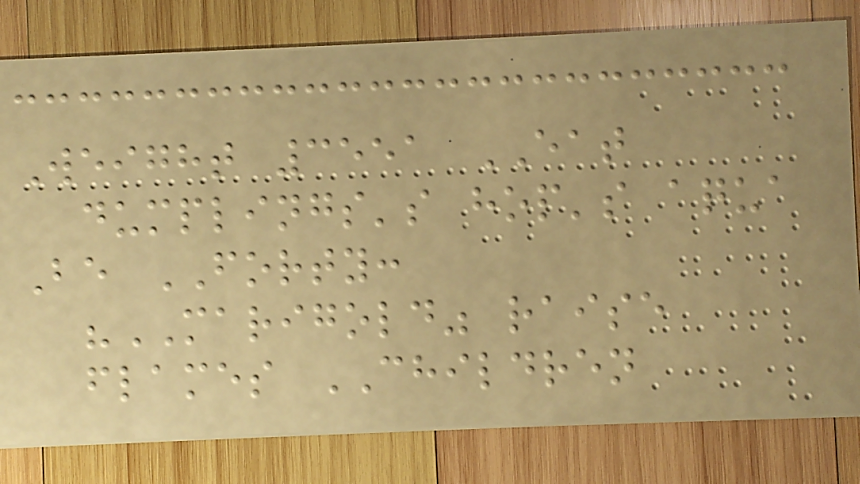Weight 3551 EAT
dumplings's hop's aqua
Be FORTY:
"MARIGOLD" raise
flames CHILDREN
